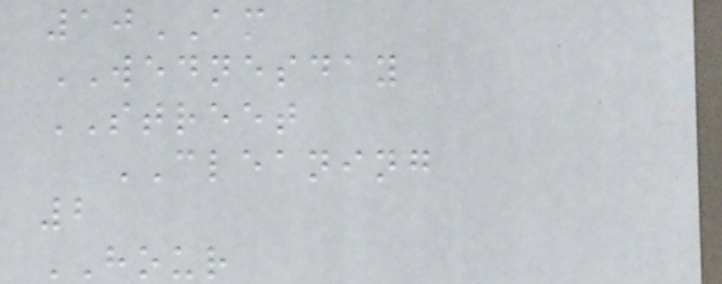10AM
WEDNESDAY
STREET
CLEANING
2
HOUR
